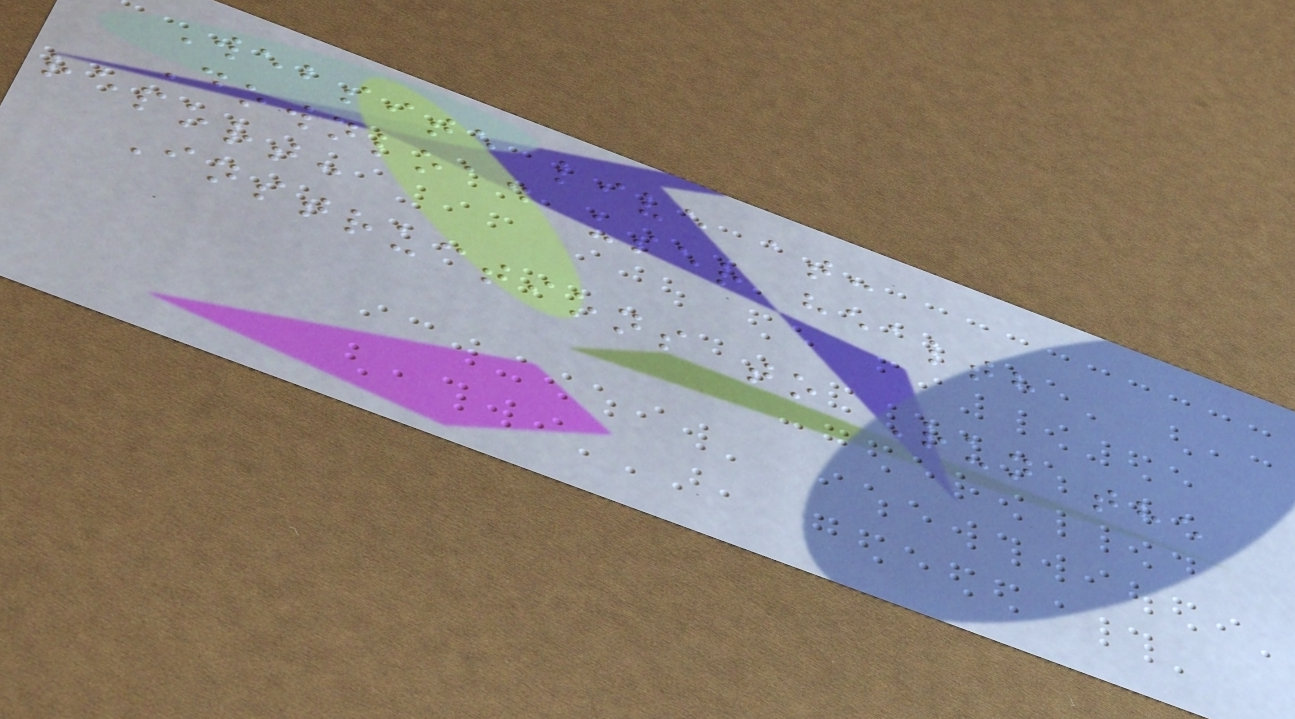Website live at:
Download user health
report:
Instructions to Run the
